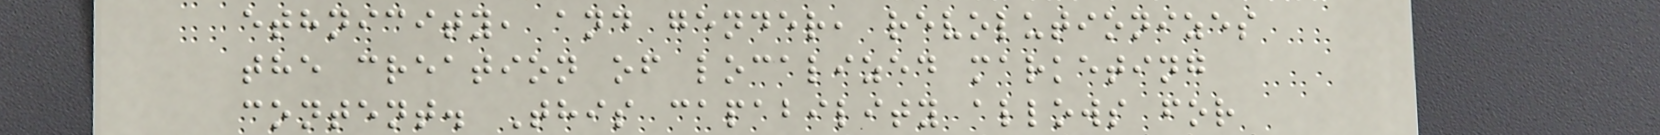ethnicity, and gender, revolutionizes
the creation of localized marketing
content. This capability allows for
